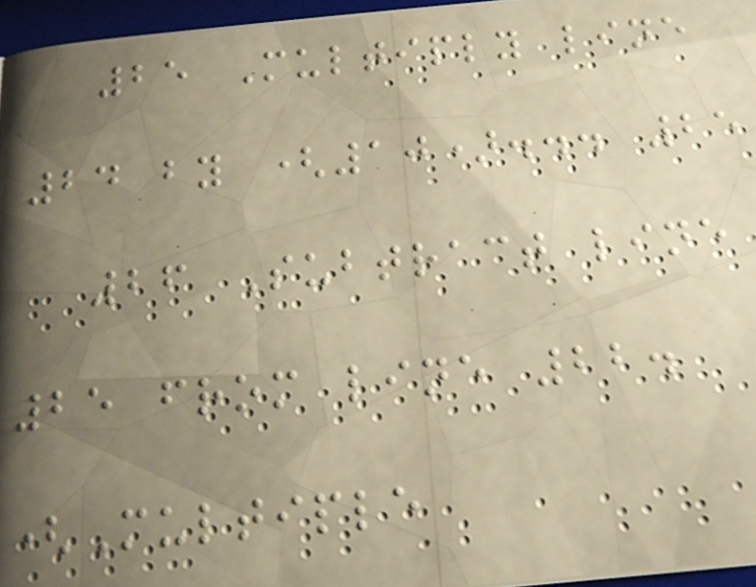25 Multiply line
24 by (10)... 25
26 Subtract line
25 from line 22.
(Multiple
